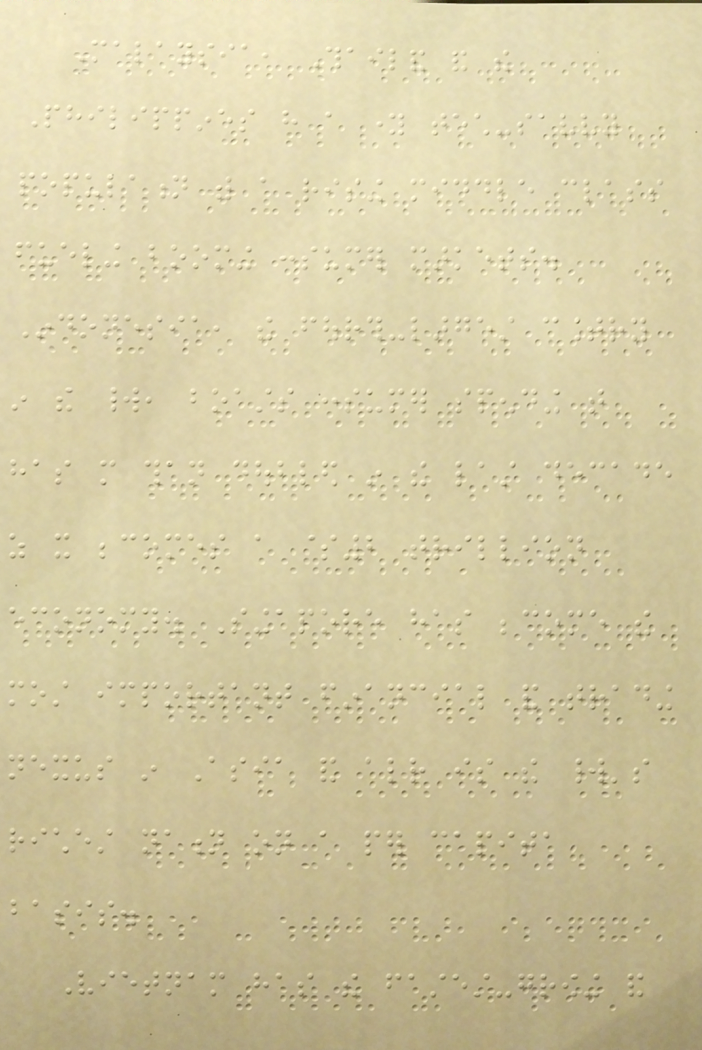Malaysia, Thailand and the
Philippines have a young tech-savvy
population with a rising middle class
fueling booming consumer markets.
Indonesia, the fourth-largest country
in the world, boasts consumer spending that
has more than doubled in the last decade
as it becomes a $2 trillion
economy. Singapore has become the
most important financial and trading
nexus in Asia and already is the world's
richest nation on a per capita
basis.
Vietnam has the fastest-growing and
